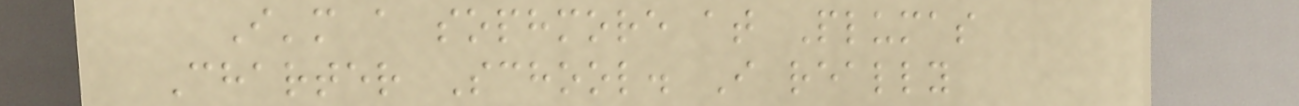I'm a sophmore at Plumas
Charter School. I really
